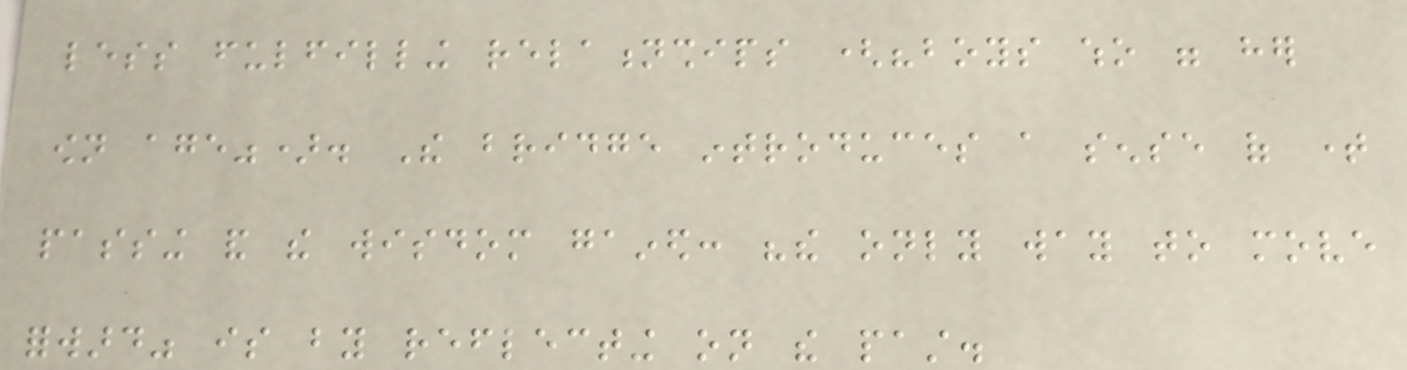less fulfilling relationships ("boys who were her
own age"). The bridge introduces a sense of time
passing and the wisdom gained: "the only way to move
forward" is by reflecting on the past.
